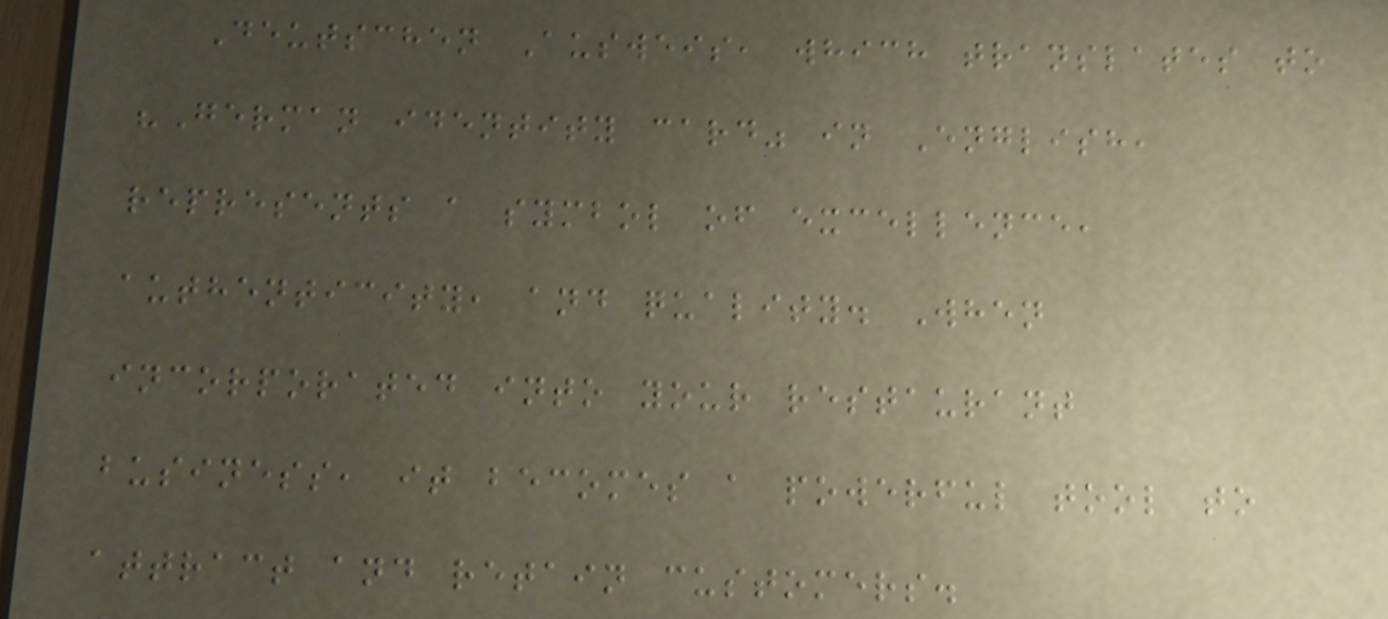Deutschen Ausweis, which translates to
"German identity card" in English,
represents a symbol of excellence,
authenticity, and quality. When
incorporated into your restaurant
business, it becomes a powerful tool to
attract and retain customers.
